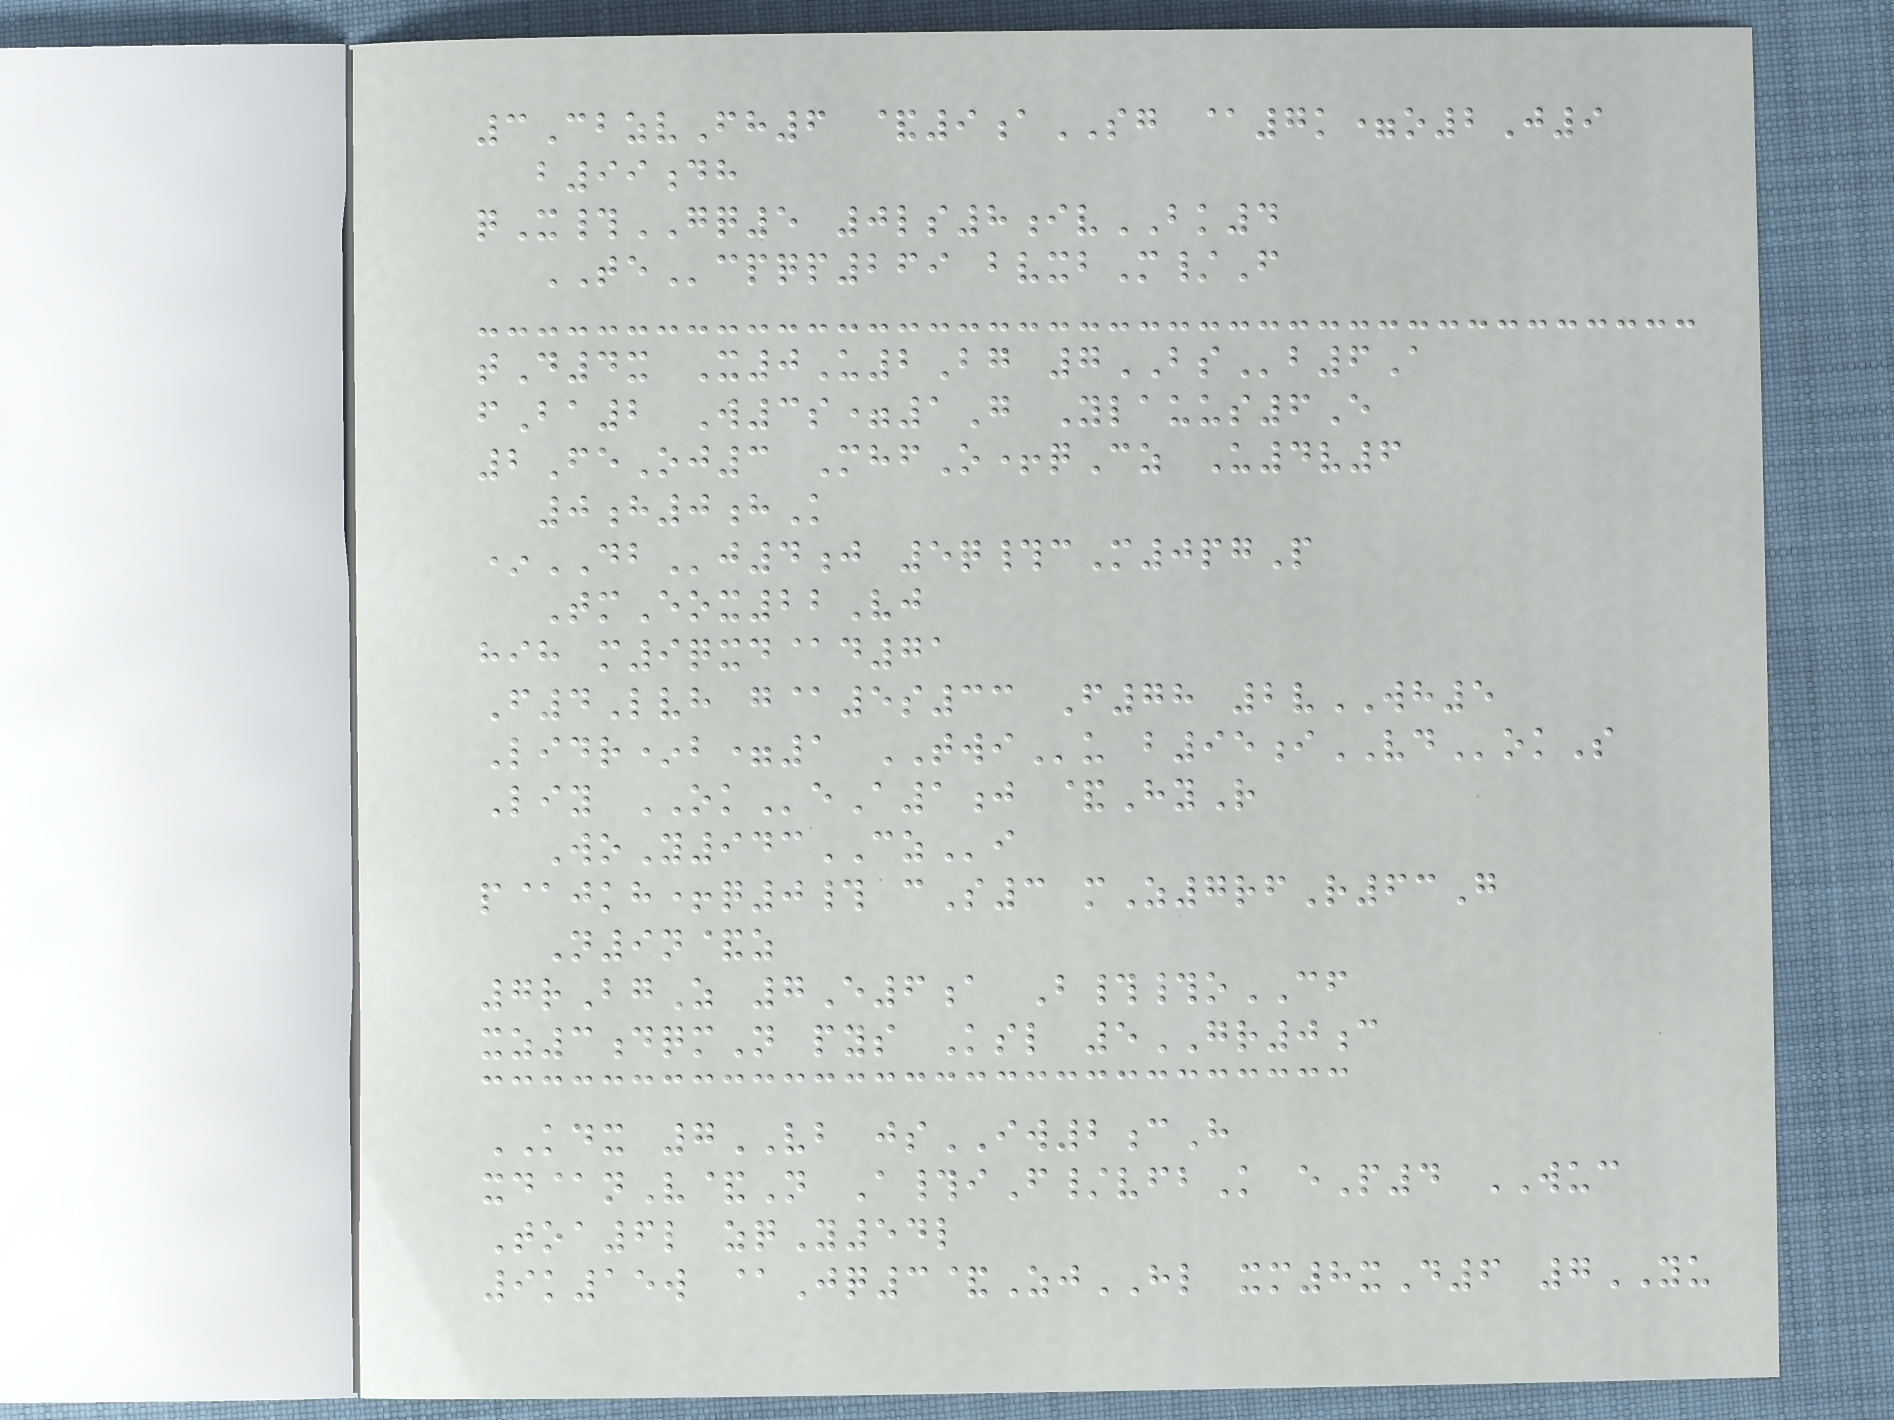3CbzvFh6 &9aSG @7k=o2J9
b99dh
qX#GQ5 0ls8ivBK4
TEcpqp269 bvxbM/F
tD4x X0U2Bg 7BSb6A
fBa2 W3s=1G Ylauus6E
2FeOj3 MhfO+qCz U4v6
0h0hK
*DBj4j 5q#cM0pgP
TmEox22Vj
hih m9qxd@d71
F4Lvh g@5s33 F78 2vWH5
Lidr*b=1 TWIu b95iVDokS
Liy OKeA1j &HyR
WoY943CZi
p@jkh+q0# cS3 mZ7rfR63G
N9n&z
7rBgZ 7E6a B##oCF
xz3dqmN pys Ksl 5GR0c
KDX 7VB jsIW2cH
xd@nV&N A#iF/vfbK eP4 WUC
Toa6l zqY54l
9k15w @Jq3&ZjHL xm8xD6 7YU
